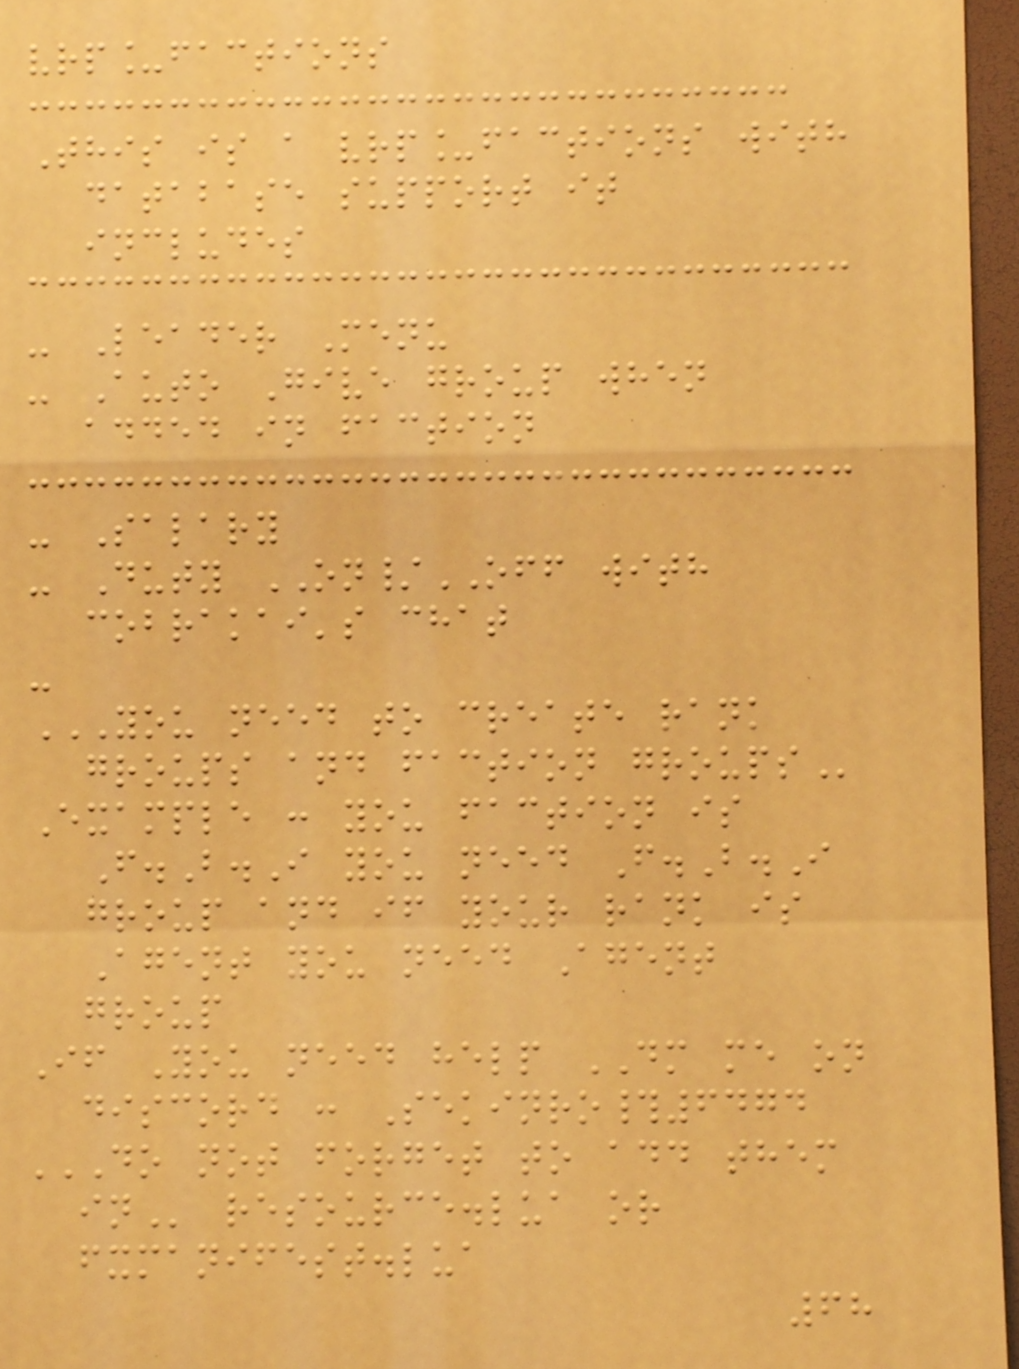vrp_factions
This is a vrp_factions with
database support it
includes
- Leader Menu
- Auto Give group when
added in faction
- Salary
- Duty ON/OFF with
cobrakai's chat
-
YOU NEED TO CREATE RANK
GROUPS AND FACTION GROUPS
Example : you faction is
F.B.I you need F.B.I
group and if your rank is
Agent you need Agent
group
If You need help DM me on
discord : Sekinro#6474
DO NOT FORGET TO ADD THEM
IN resource.lua or
fxmanifest.lua
68
